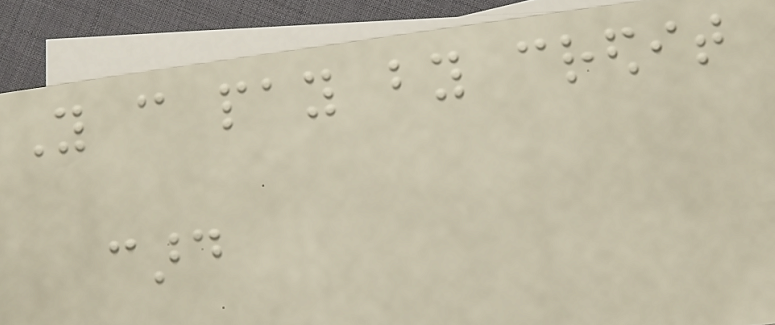You can pay by credit
card
